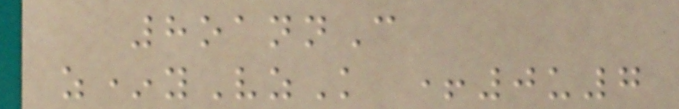8oannC
z*yVzK +0u7
